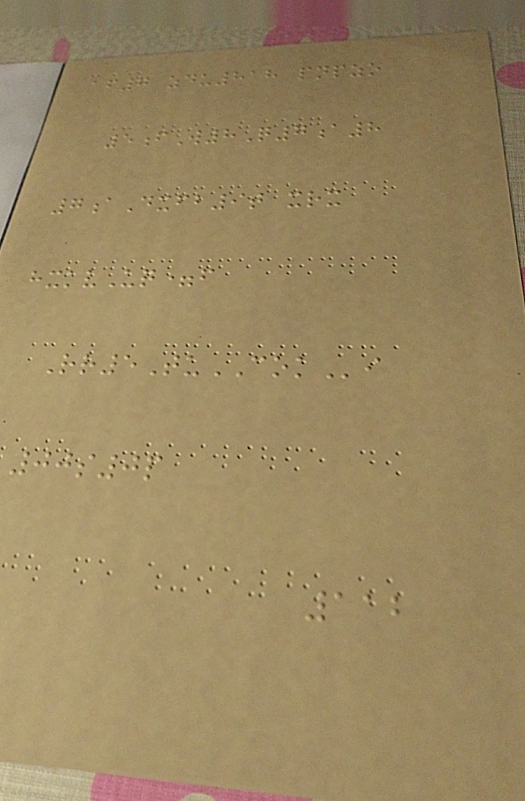af7 zdu818 pnpzo
5fW8Q7a8
7aDxfb9t xrx
hxkvUq=f
Rr5TuCOKi
00s0p
112
